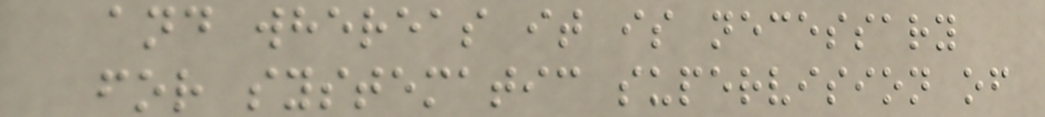and whereas it is necessary
for systematic supervision of
